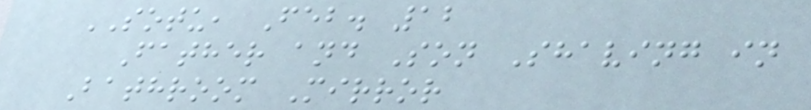SOTU, Feb. 12
Father and Son Shaving in
Bathroom Mirror
